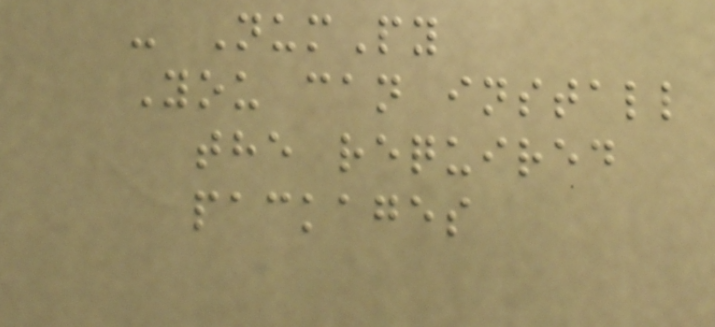- NumPy
You can install
the required
packages
